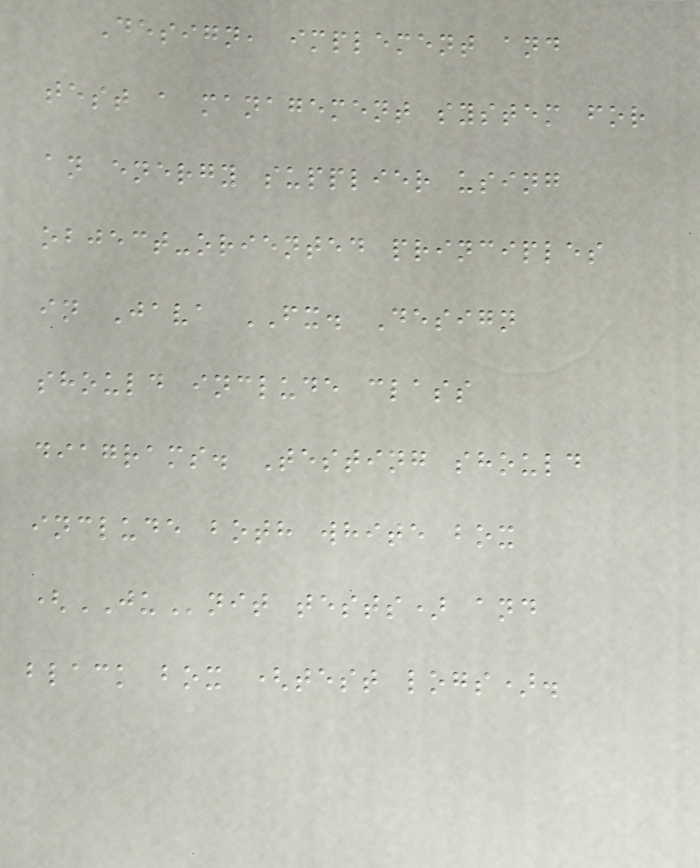Design, implement and
test a management system for
an energy supplier using
object-oriented principles
in Java FX. Design
should include class
diagrams. Testing should
include both white box
(JUnit tests) and
black box (test logs).
